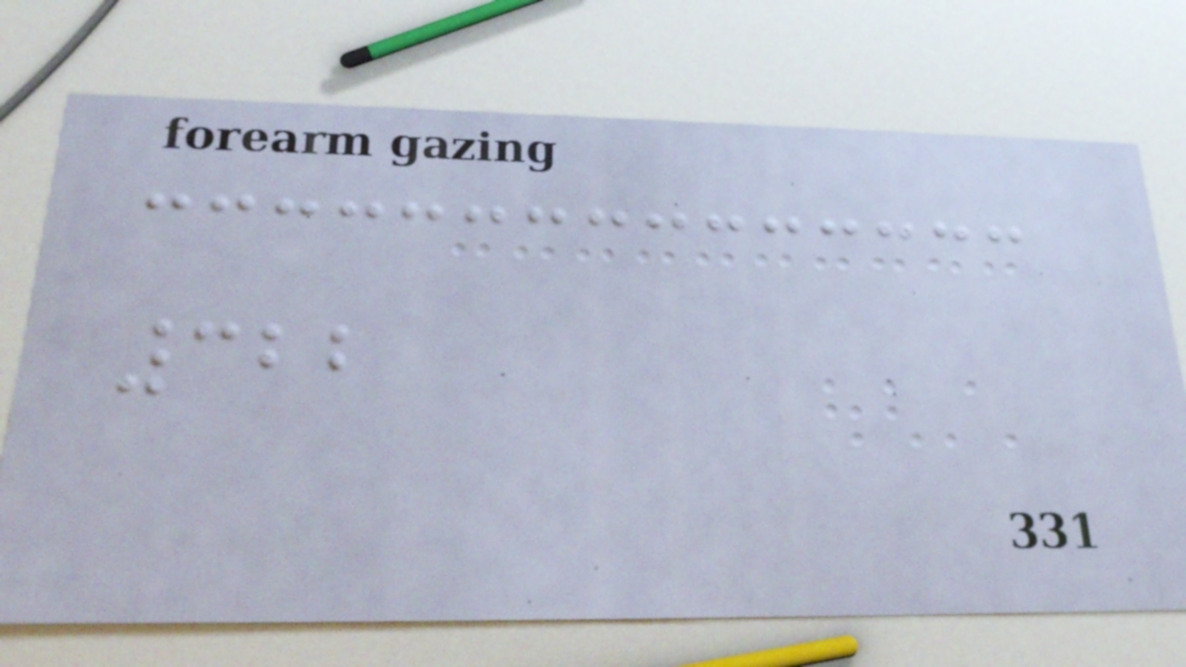322
